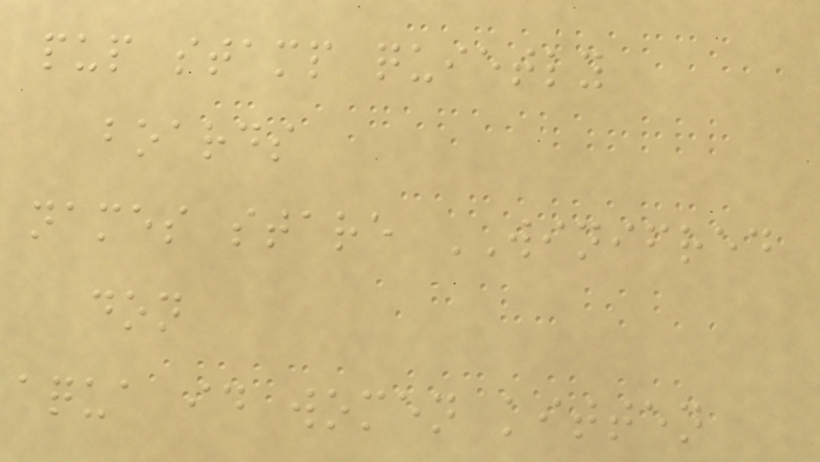pup stamp quietly
boards
names stare WINIFRED
don
aqua id women kitten
